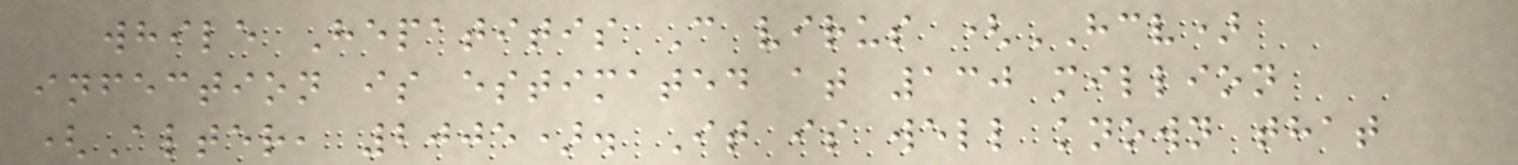while Hepatitis C virus (HCV)
infection is estimated at 130 million
(Alter, 2005). It is well known that
